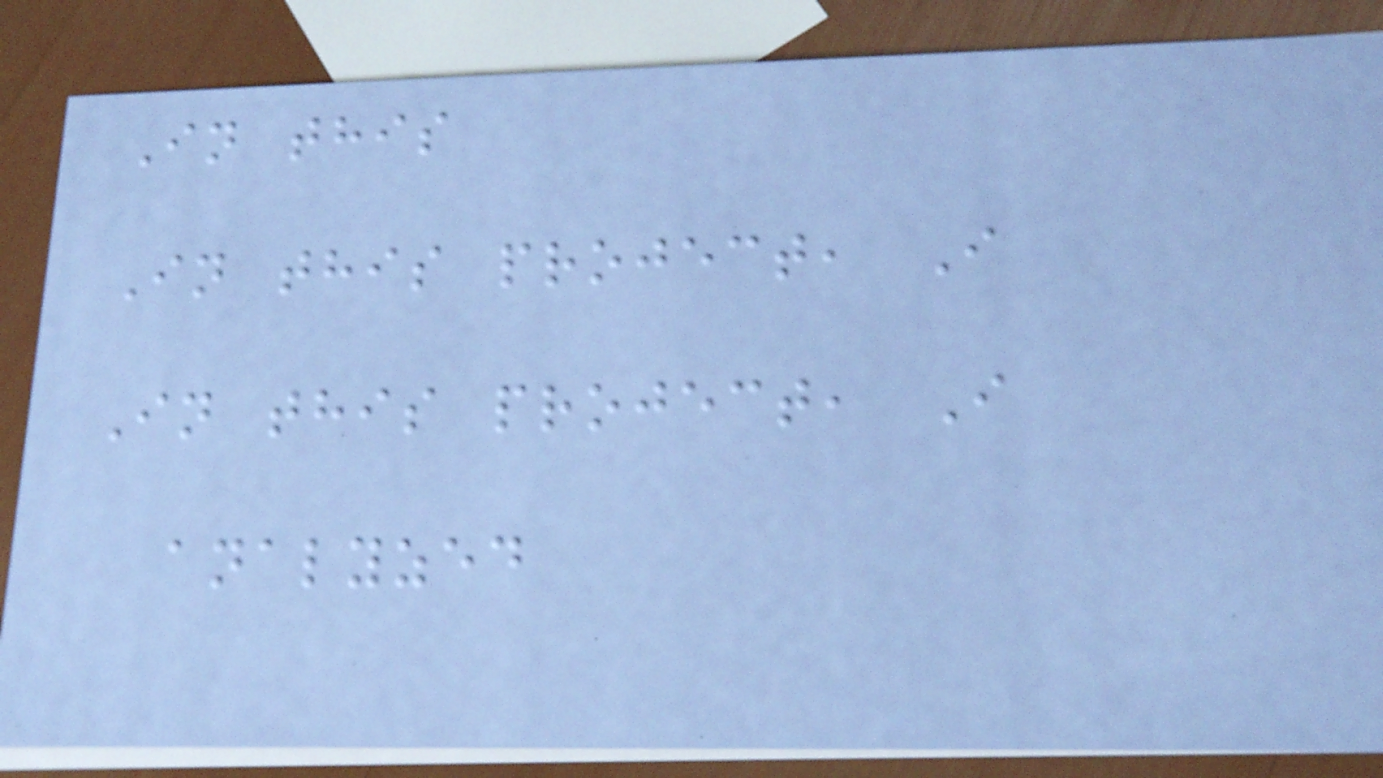In this
In this project, I
In this project, I
analyzed
